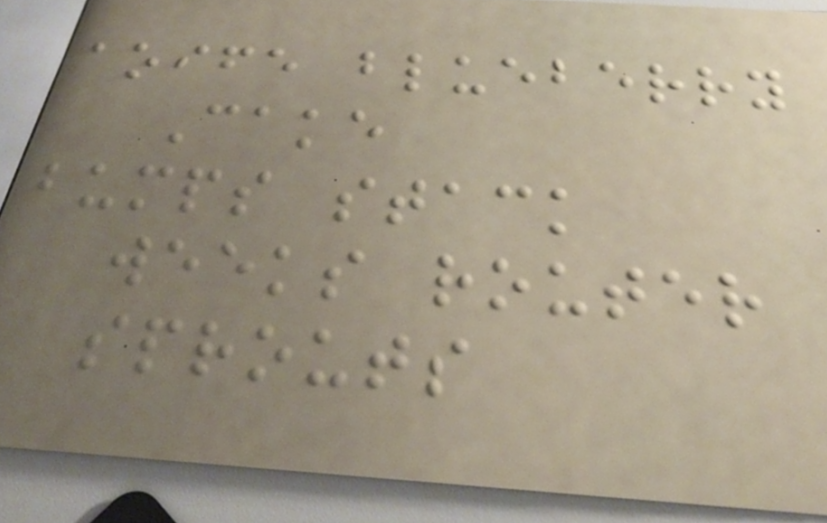aoife blueberry
Cake
bumps stack
weeks router
sprouts
